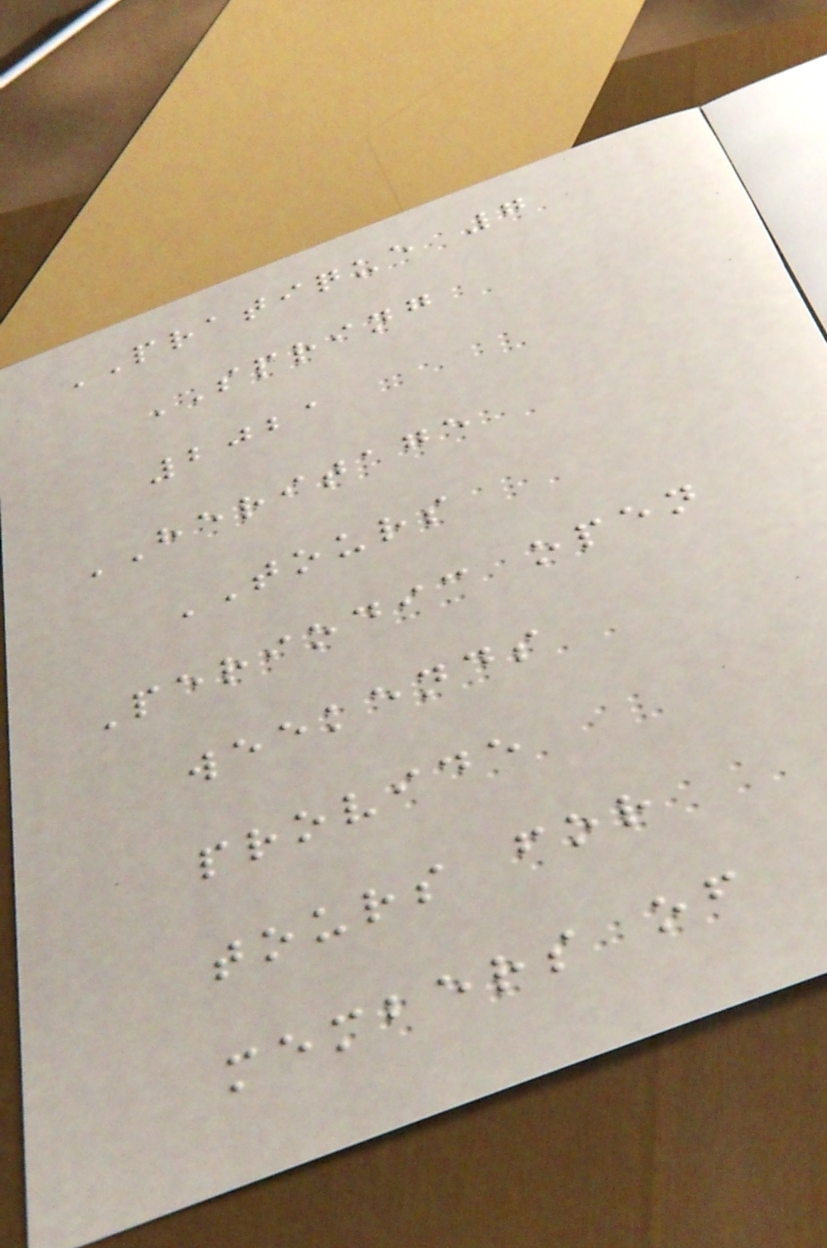PRATIQUE 7
SPRING
2021
HERITAGE
TOURS
Periodic open
weekends
provide
tours for
members of
